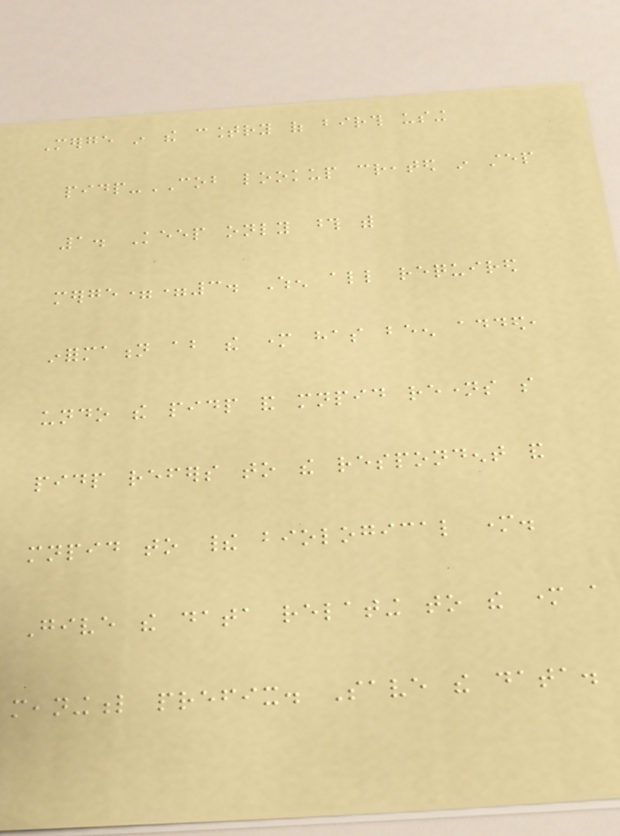Merge in the country of birth using
pidp-COB lookup created in step
1. Keep only those with
merge==3. When all required
information about the mother has been added,
undo the pidp and mnpid renames so
pidp refers to the respondent and
mnpid to their biological mother.
Give the data relating to the mother a
meaningful prefix. Save the data.
